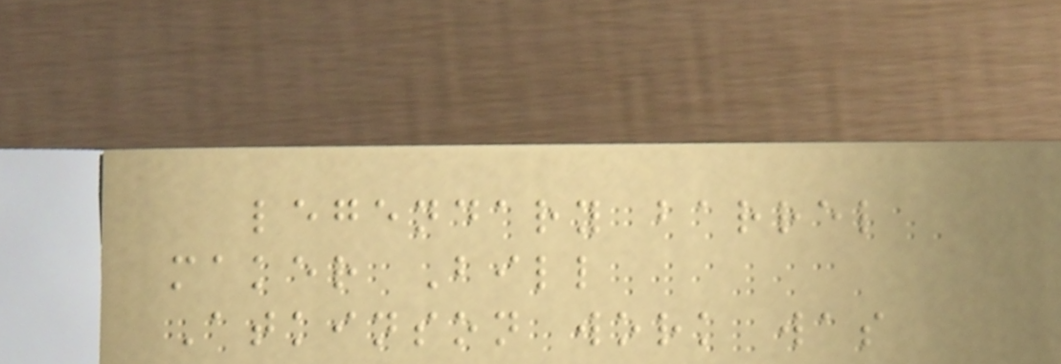legendary barrel
maker Bill
Atkinson work was
